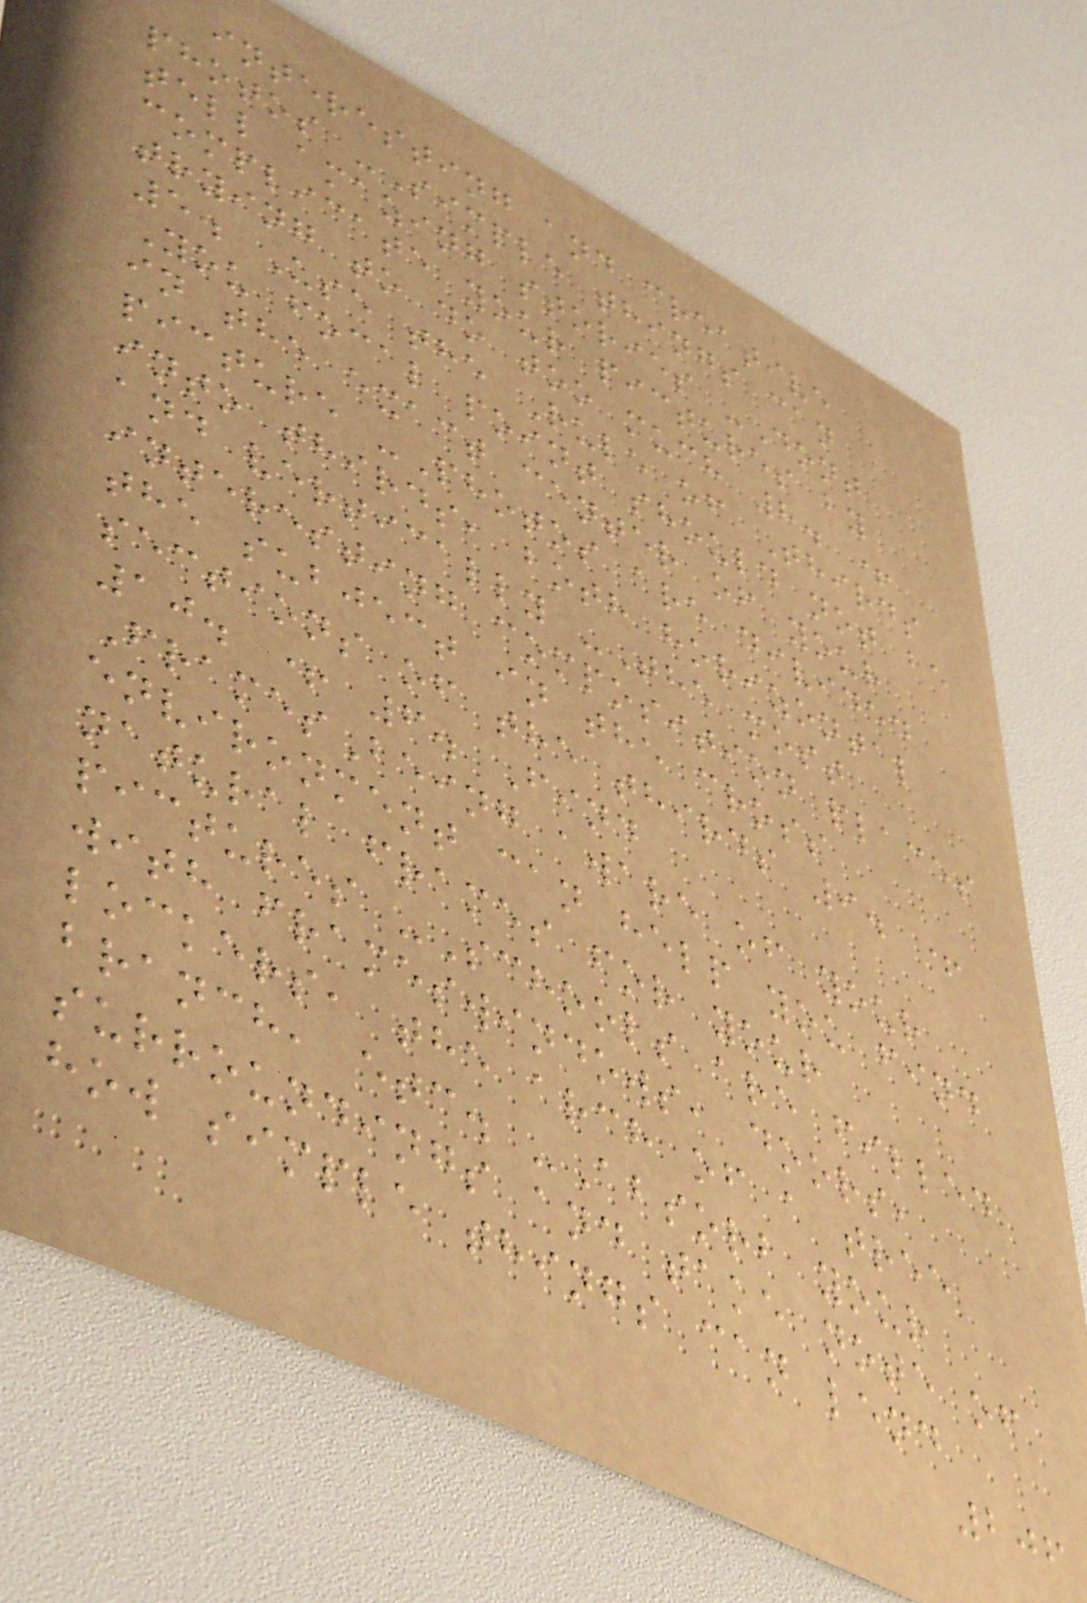interesting and creative
photos -Simple things can
tell amazing stories -Dont
complicate your pictures by
trying to do too much 8. +
5. Use the Rule of Thirds
You focal point should not be
in the exact center of your
picture -Photos are divided
into thirds, both horizontal
and vertically -The most
interesting composition places
the subject in the cross
sections of the thirds 9. +
10. + 6. Find
FramesBeing aware of your
environment can help you find
natural frames for your
pictures -Schools are filled
with frameswindows, doors,
lockers, the arch of a tree
branch, etc. -Absorb your
surroundings and take note of
how simple things can lend
206
